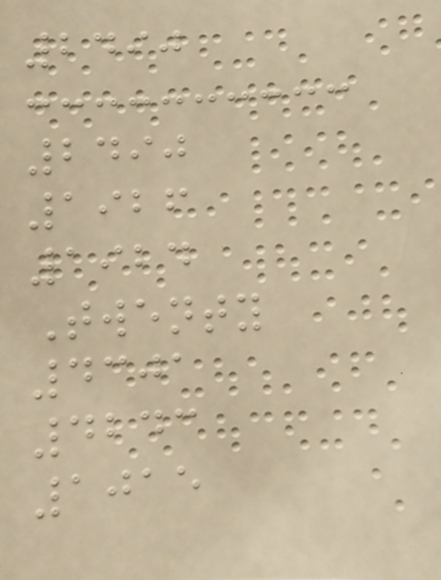2490
2490
1926
1924
Twenty
4301
4243
1015
